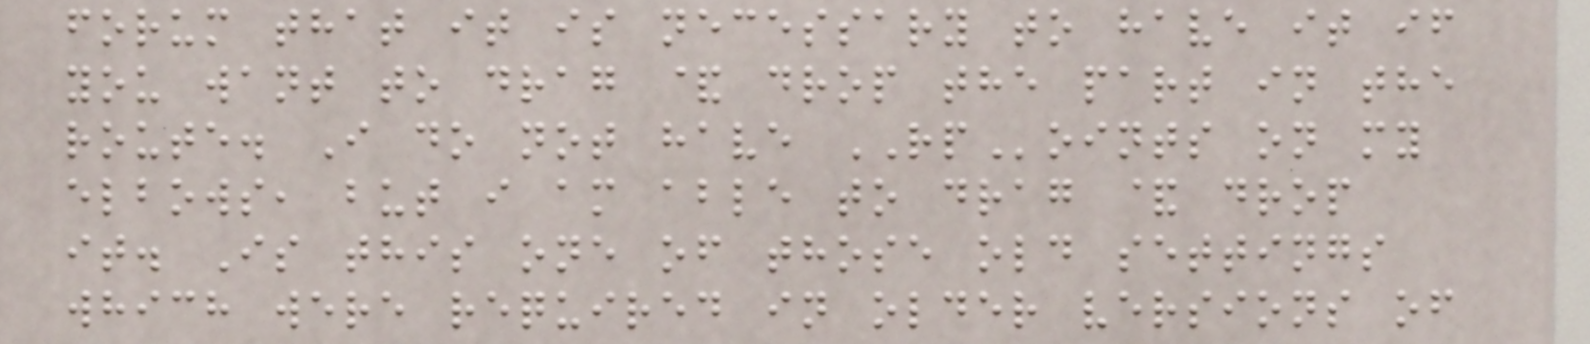forum that it is necessary to have it if
you want to drag & drop the part in the
route. I do not have RPoints on my
elbows, but i am able to drag & drop
it. Is this one of those old settings
which were required in older versions of
